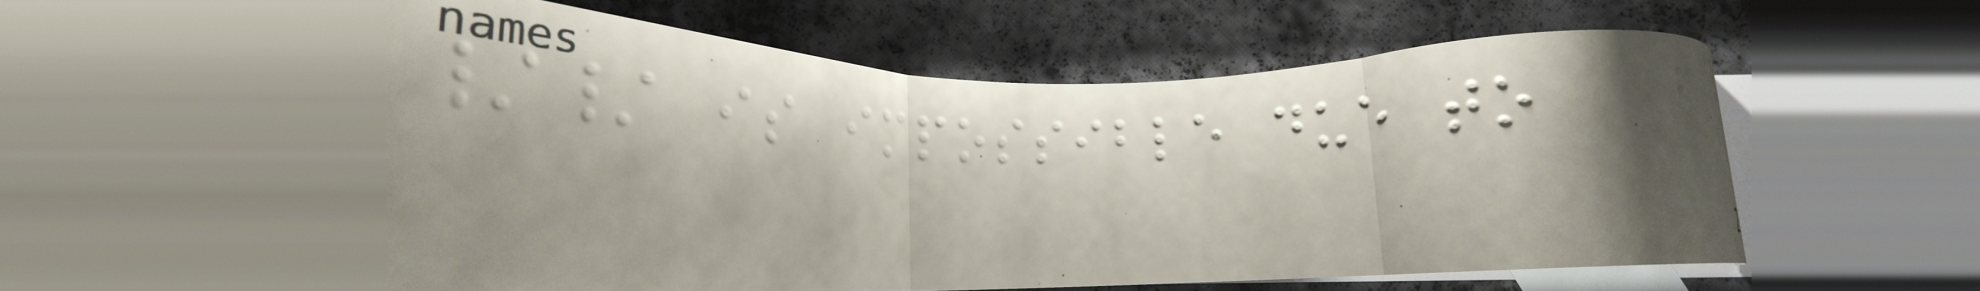// is impossible due to
